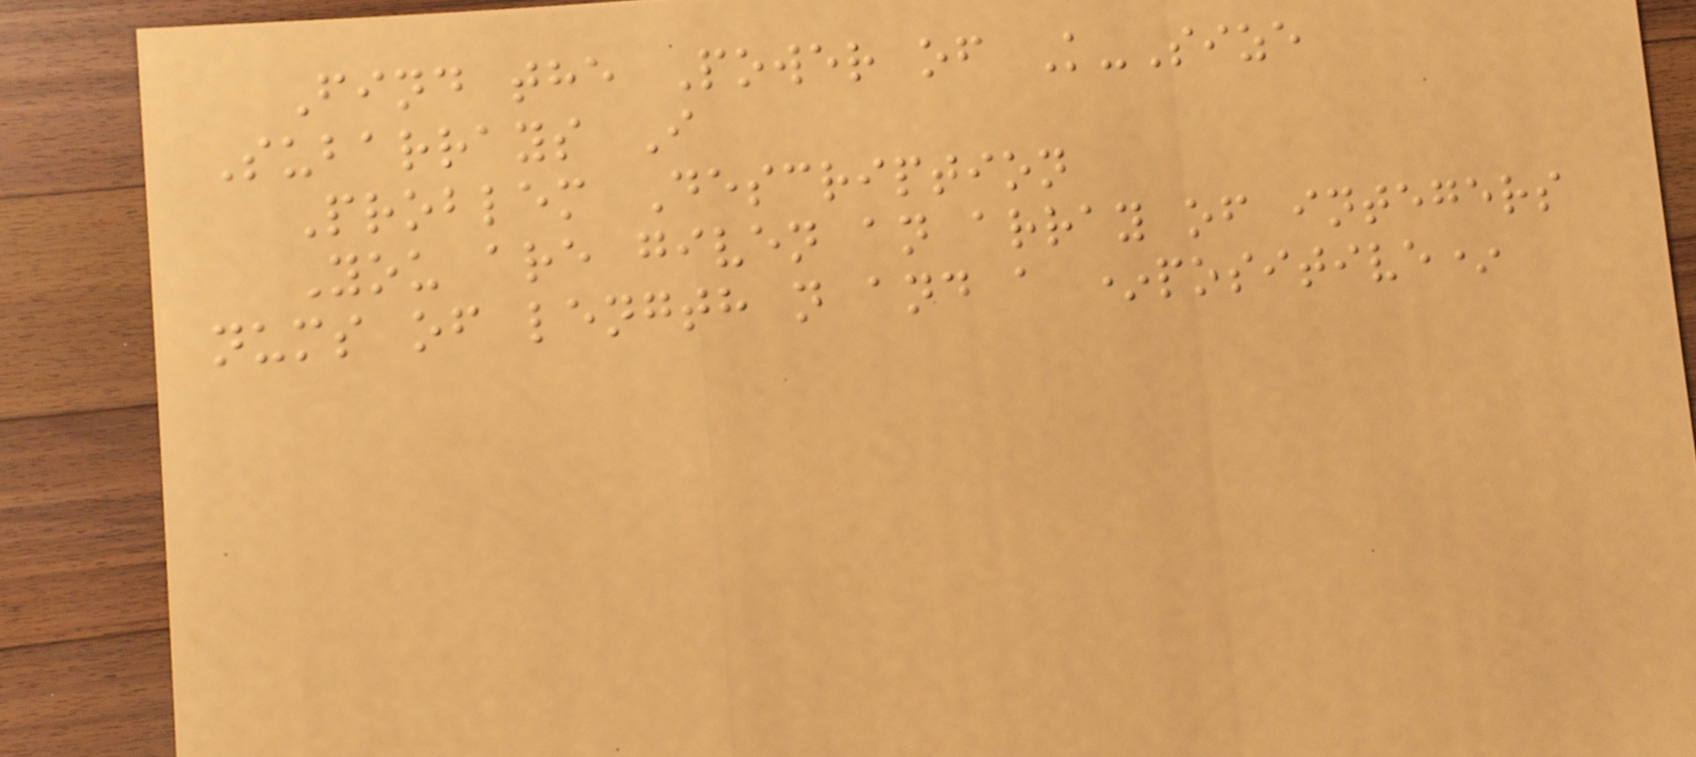Find the Power of K-Size
Subarrays I
Problem Description
You are given an array of integers
nums of length n and a *positive*
